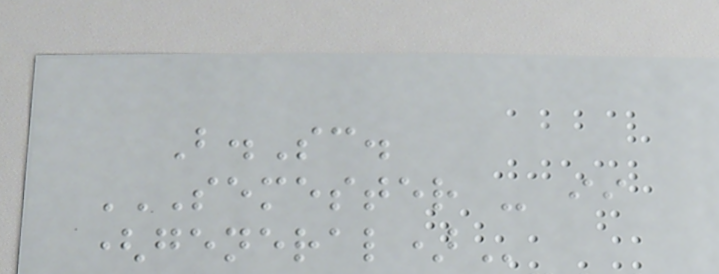B.Sc.
SEMESTER - II
(GENERAL)
